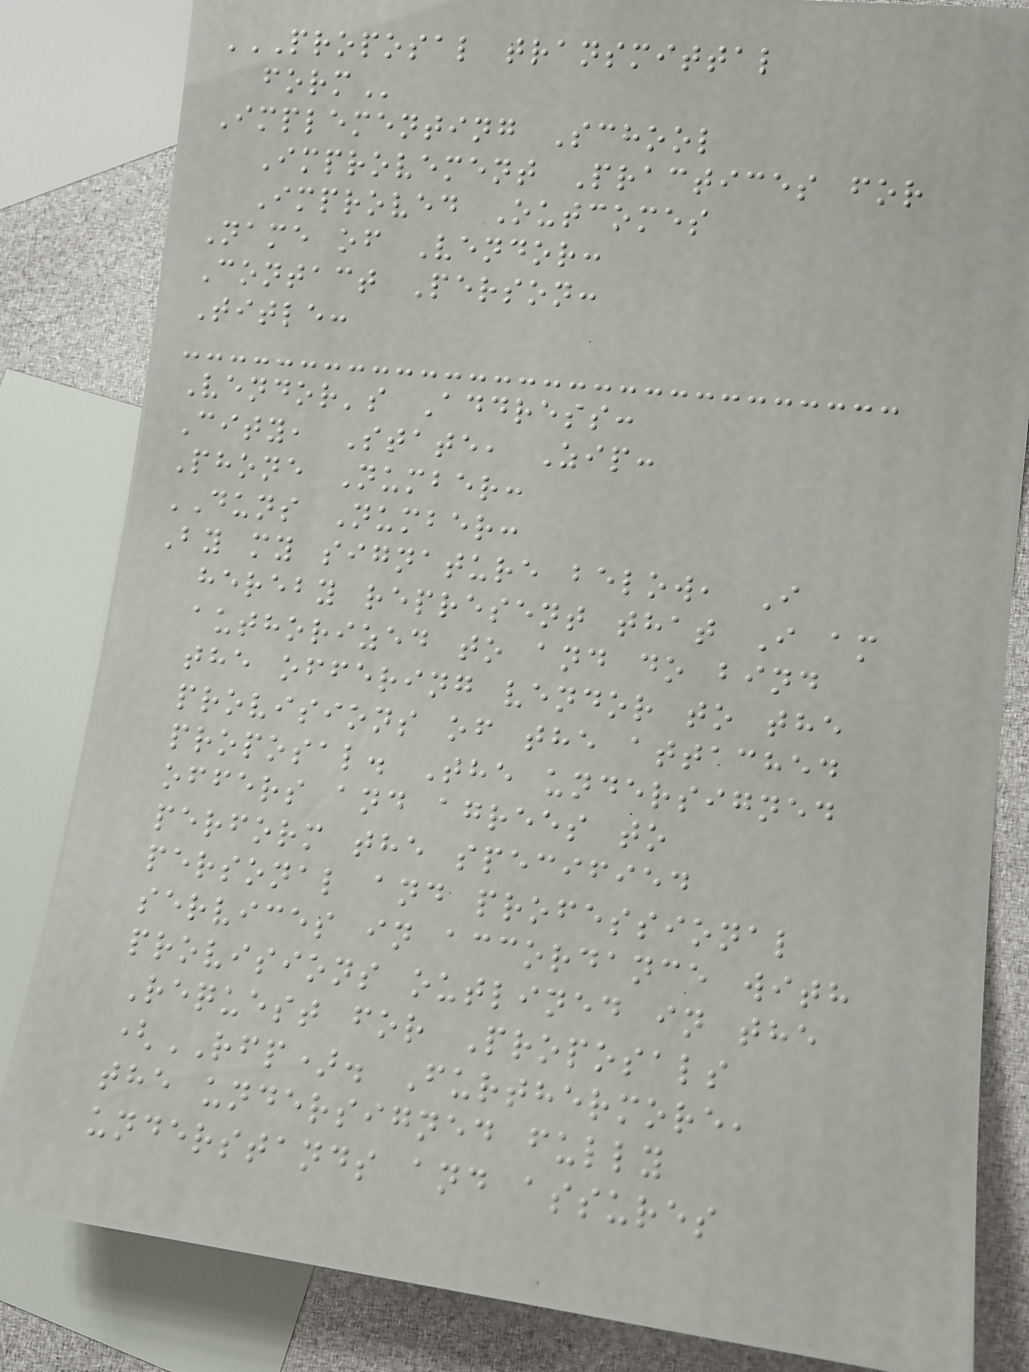PROPOSAL TRANSMITTAL
FORM
Implementing School
Improvement Practices for
Improved Outcomes
Name of Vendor:
Contact Person:
Title:
Vendor's Address:
City, State, Zip:
Phone Number:
DUNS Number:
By my signature below, I
hereby represent that I am
authorized to and do bind
the offering vendor to the
provisions of the attached
proposal. The undersigned
offers and agrees to
perform the specified
personal and professional
services in accordance with
provisions outlined in the
Request for Proposals
(RFP). Furthermore,
the undersigned fully
understands and assures
